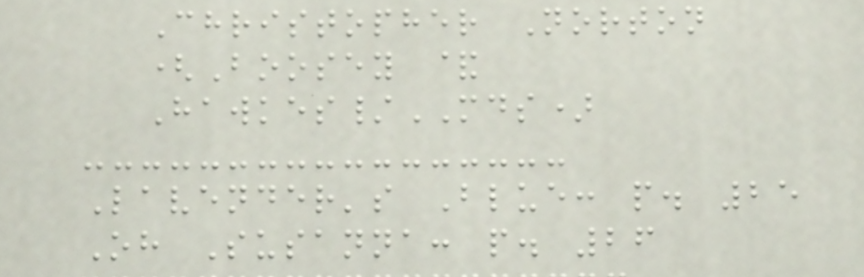Christopher Norton
(Boosey &
Hawkes/MDS)
Lavender's Blue: p. 25
Oh Susanna: p. 26
